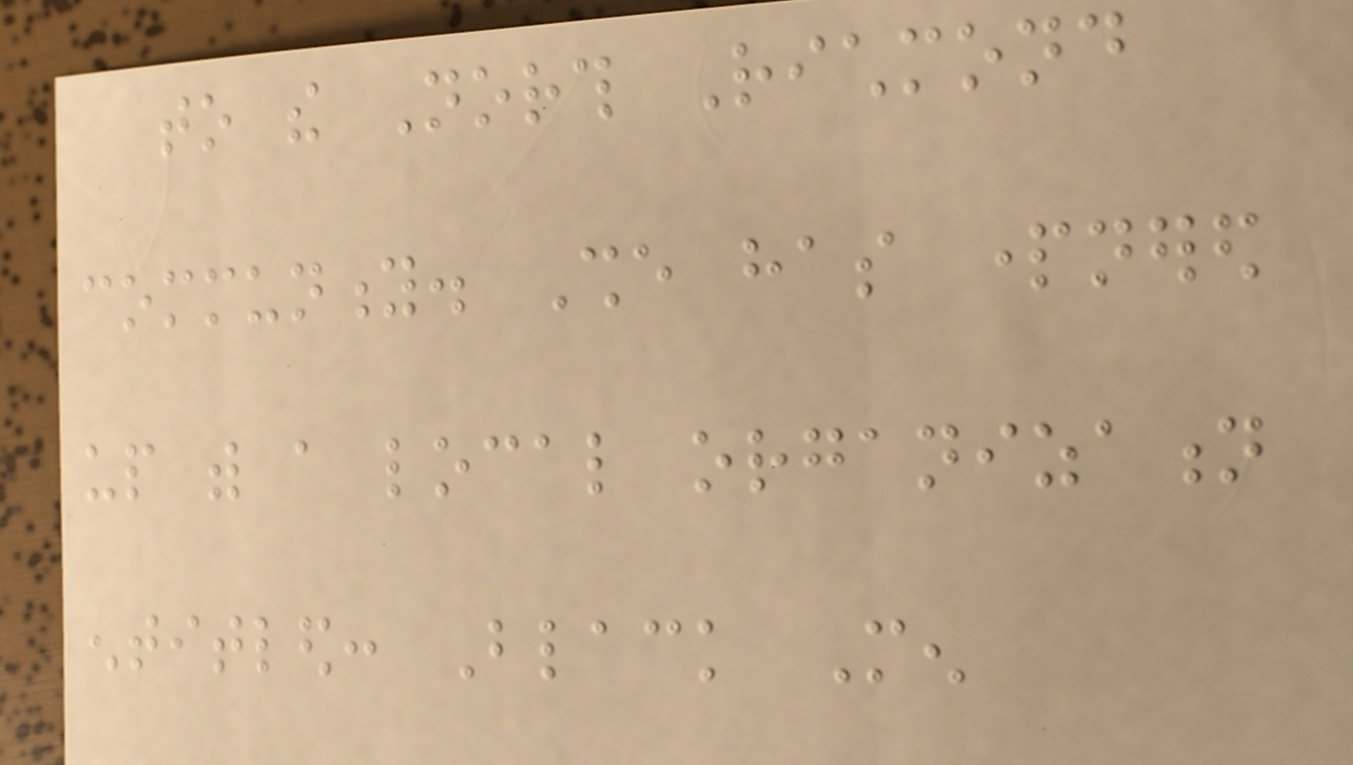to the North Richmond
community. She has partnered
up with a local organization
entitled: Black Men
